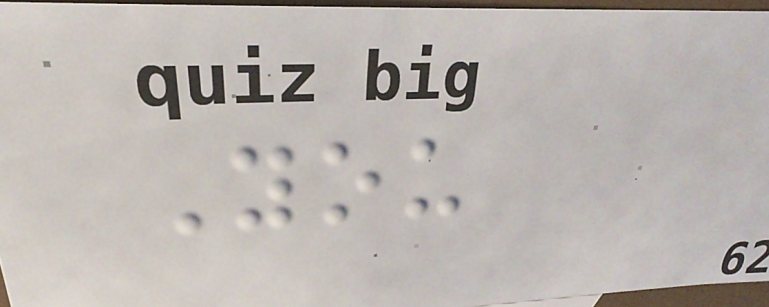You
